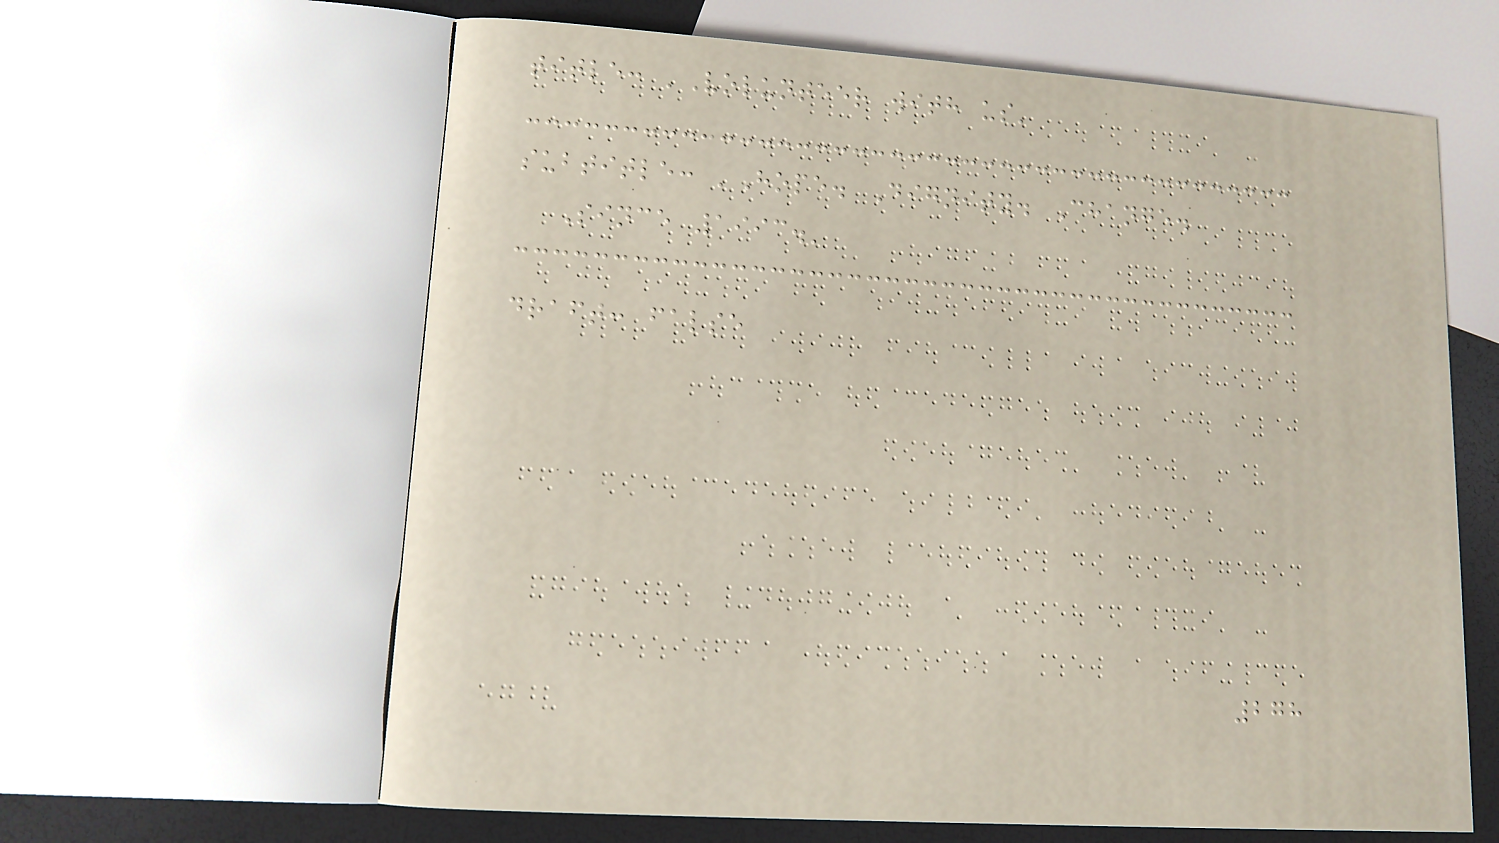title: 'Volunteer with us'
subtitle: 'Hope. Dignity. Change.
Since 1993.'
draft: false
278
